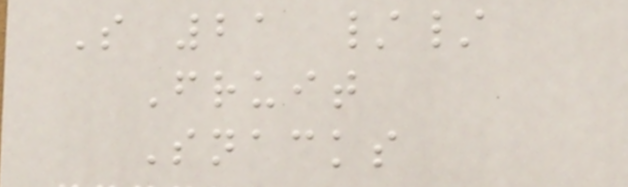S 21 //
Fruit
Snacks
